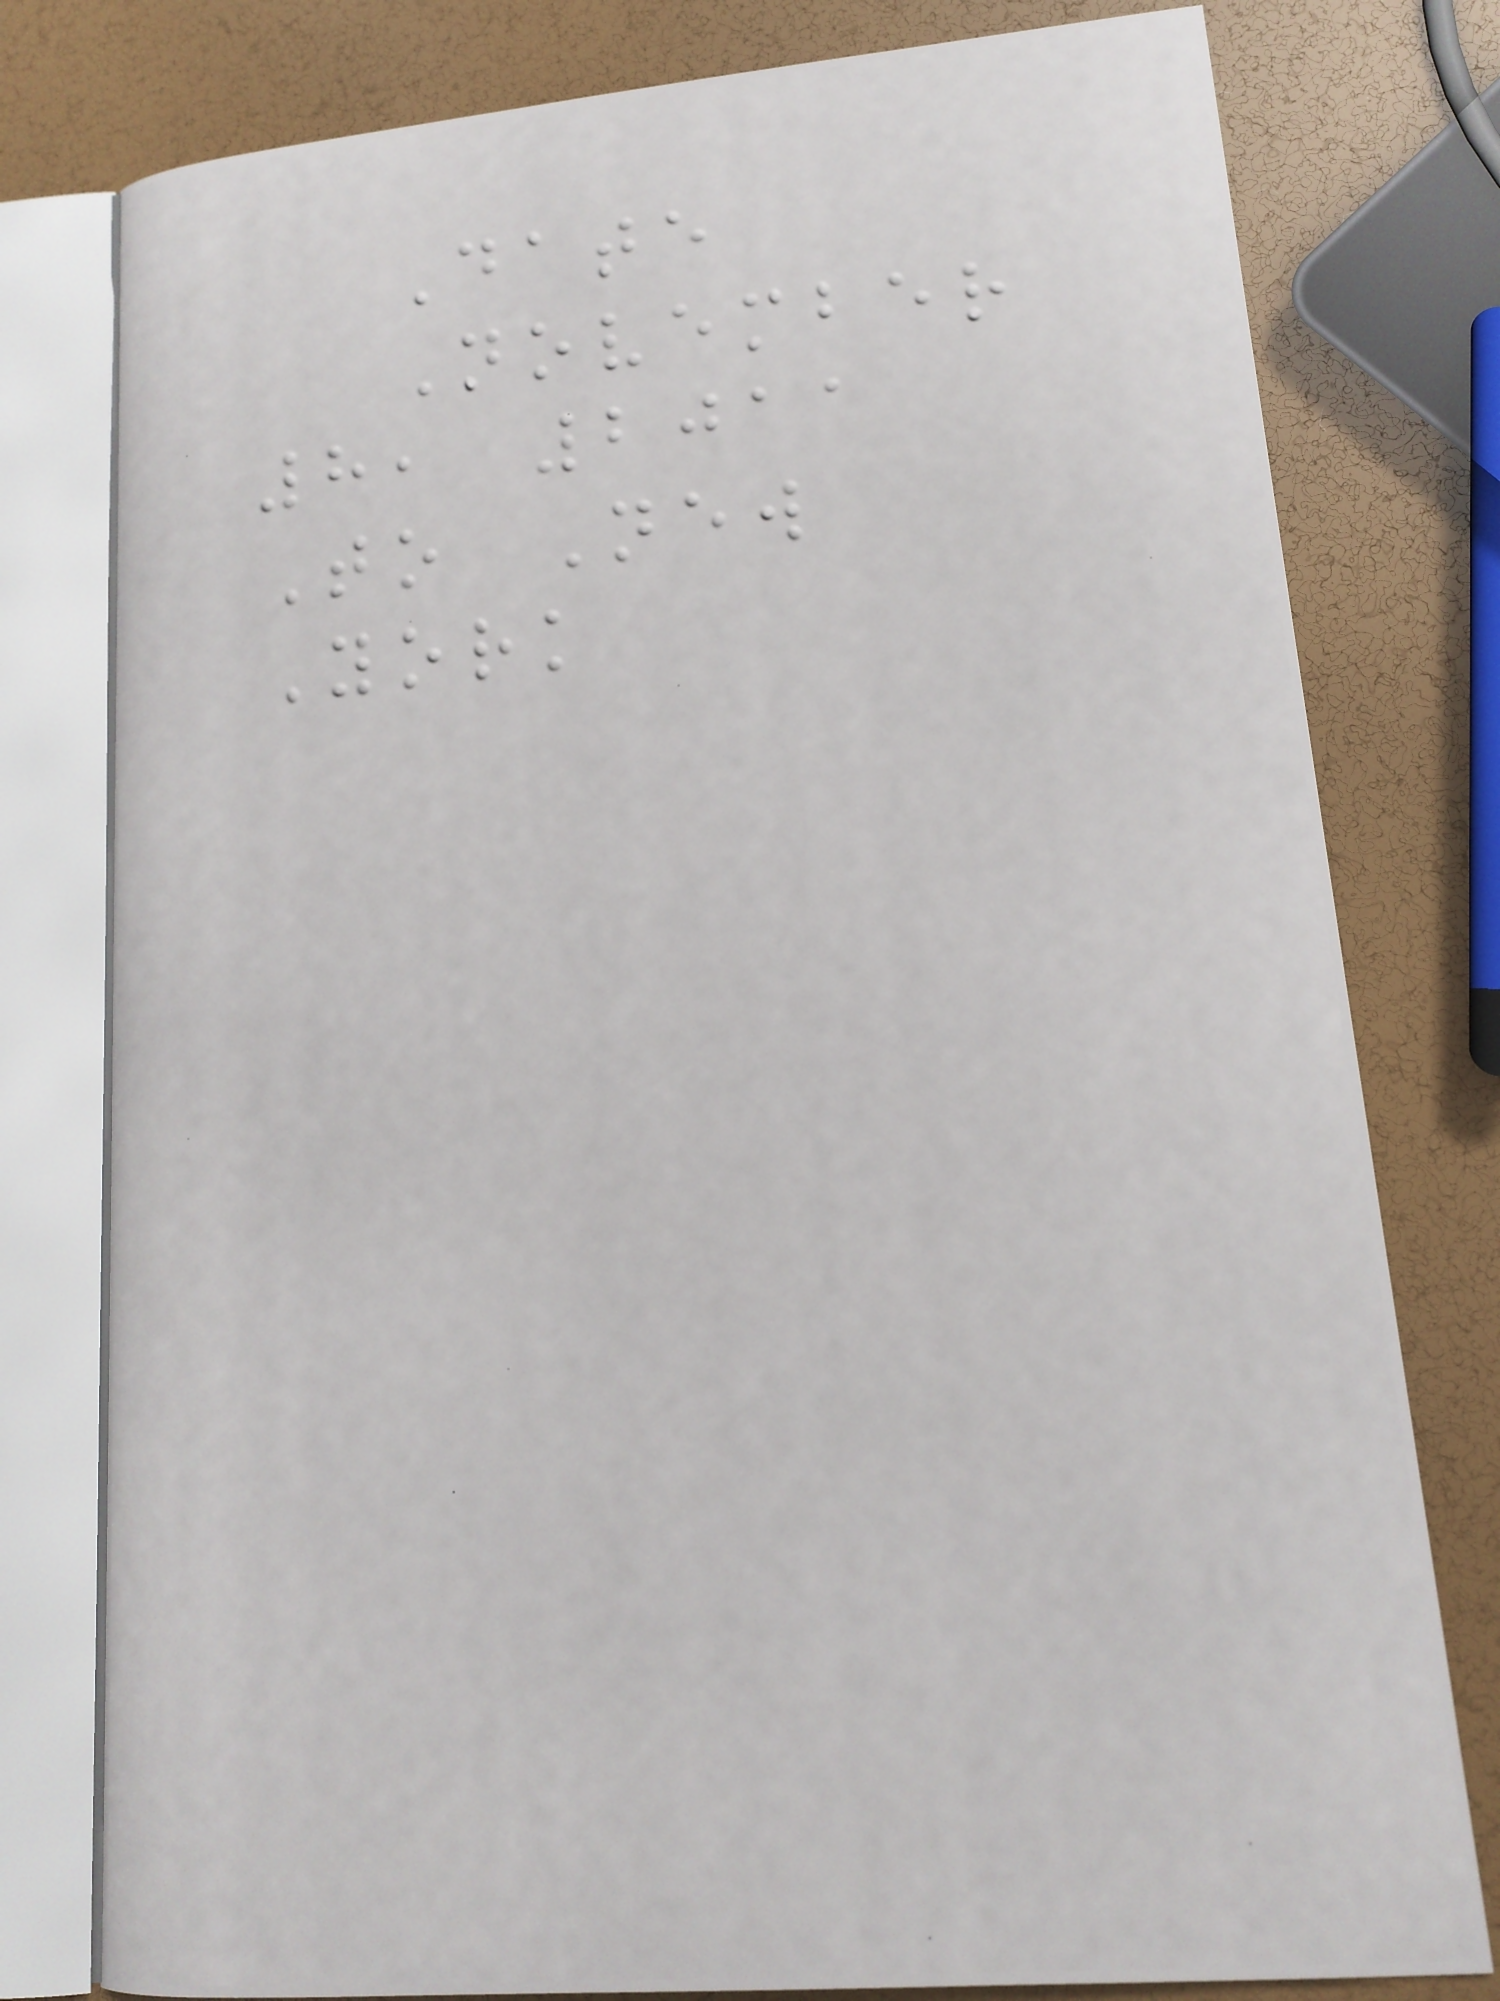Date
November
8, 2011
To New
York
